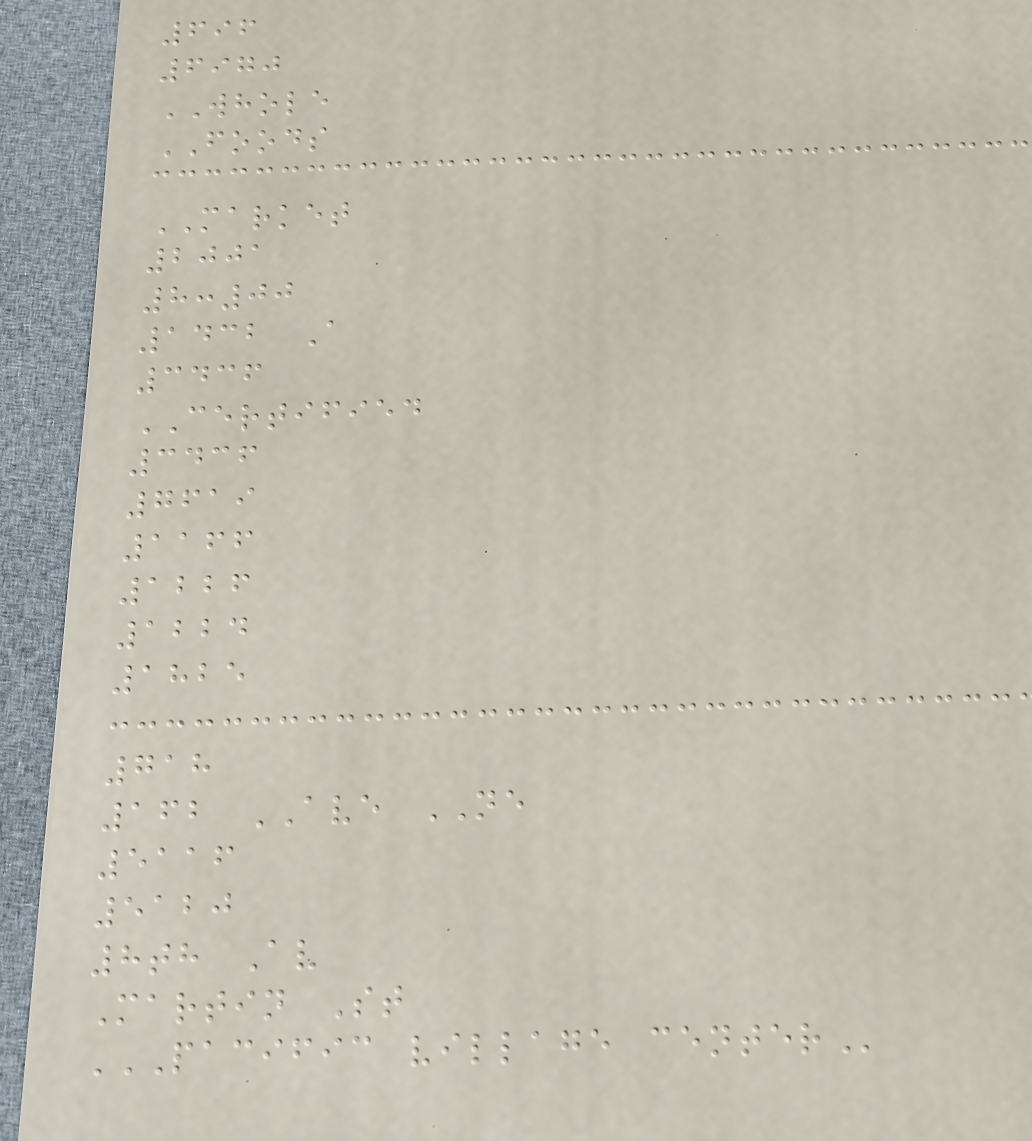696
6970
WHOLE
FOODS
MARKET
2001
8:00
1432 A
3436
CERTIFIED
3436
7619
1166
1226
1224
1825
718
162 AVE NE
5116
5120
8th Av
Martin St
PACIFIC VILLAGE CENTER
